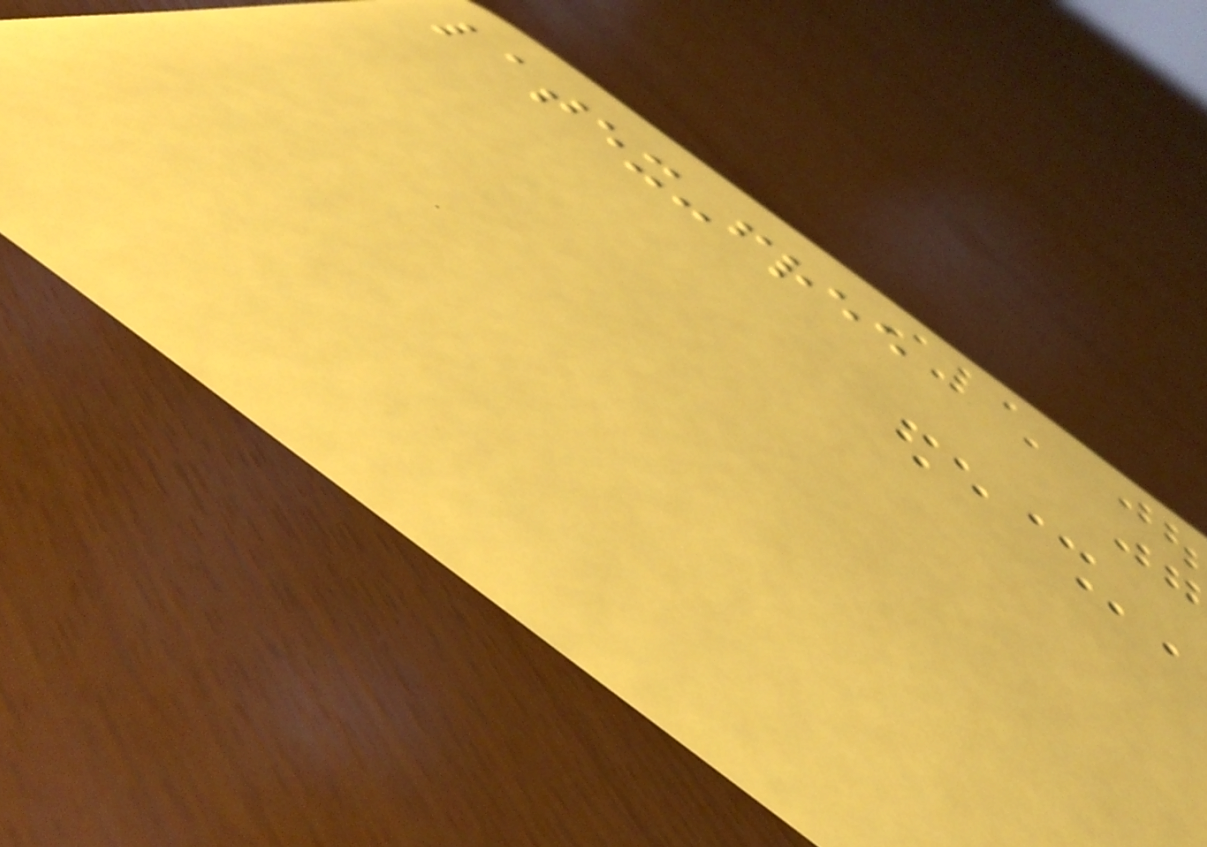latex-free
